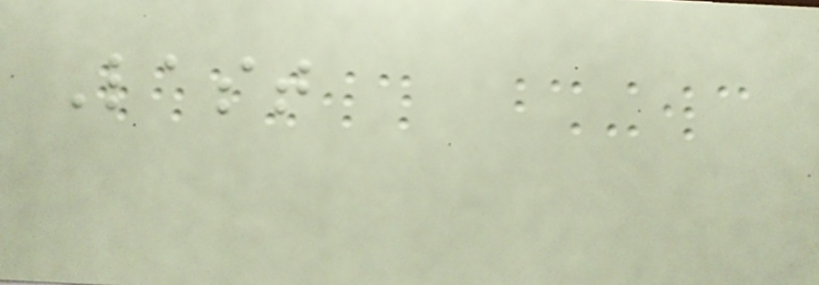Last
